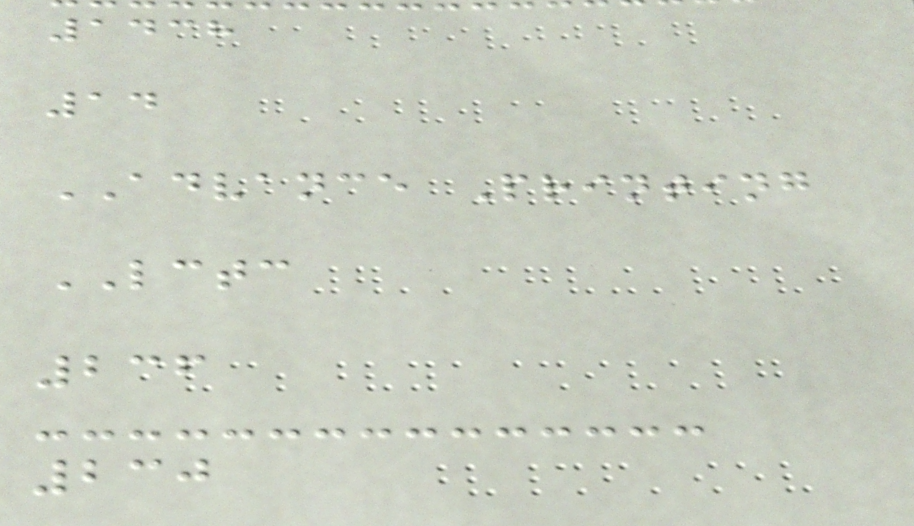1438
14
ADVANCE Printing
LCTC
236
230
